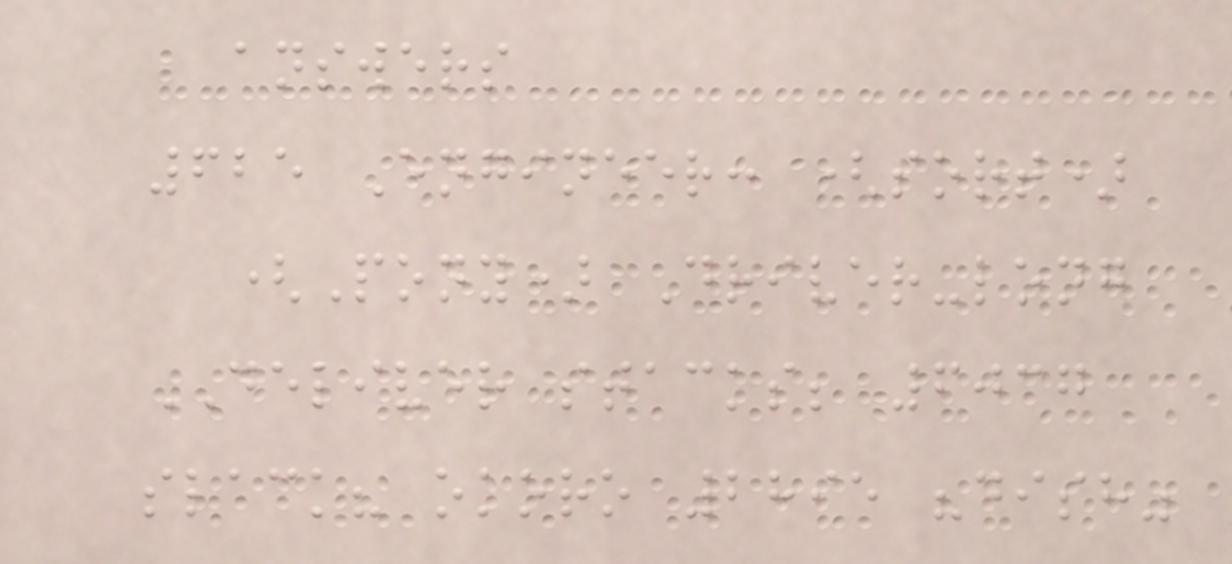answers
625 Engineer: (sort)
(Pony) Driver-long
DELIVER stacks; 6037
slack? okoro 2895 "dish"
